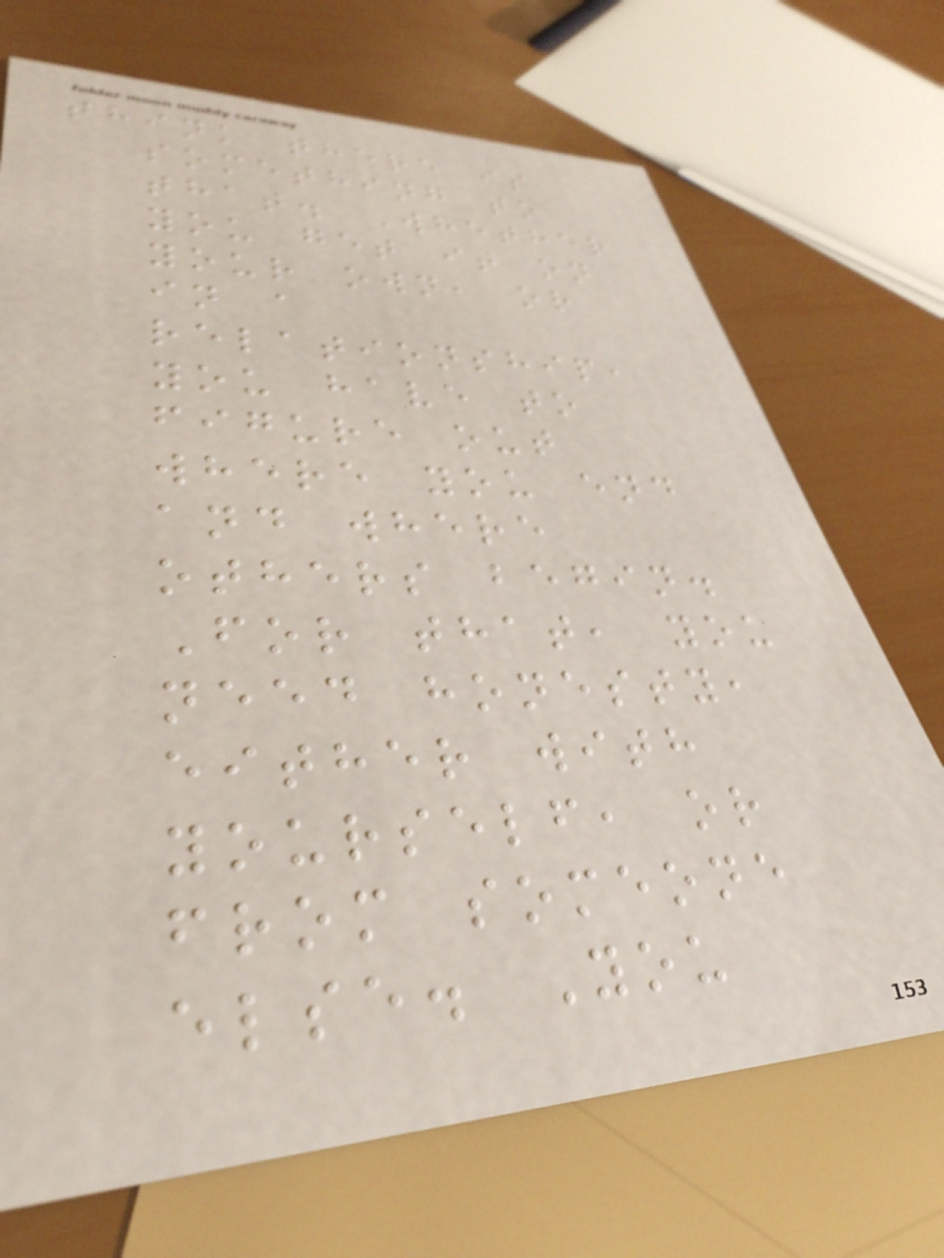think there is
something to
that. Whether
you get it on
your own, or
in a
relationship,
you have to
figure out
where you end
and where
others begin.
For that, you
need honesty,
either with
yourself, or
from someone
else. You
